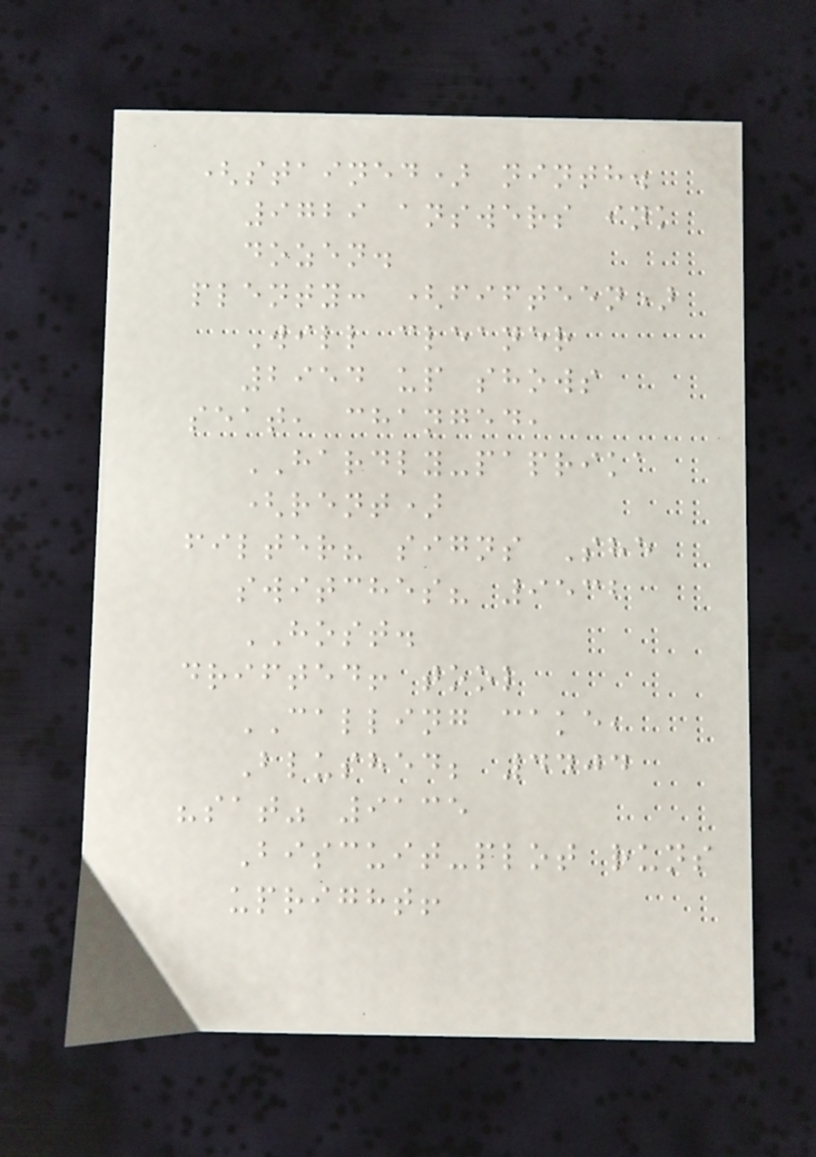(stained) ninth.
9729 answers ink
dozen.
plenty: (fifteen)
Will cleaner
2954 up shows
seat, changed,
HARDLY-paprika
(rent)
filter? signs She
switches? 9532
HOST.
drifted! tool
CALLING cake,
Blushed; 4404
"sat" 9135
Biscuit-plot runs
upright!
